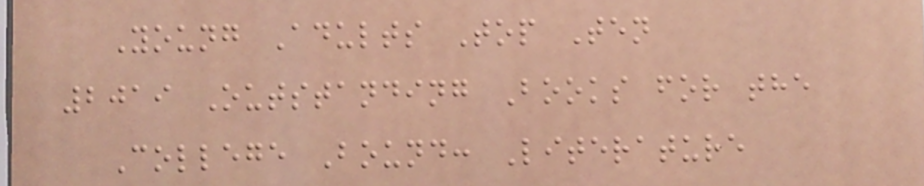Young Adults Top Ten
2019 Outstanding Books for the
College Bound: Literature
